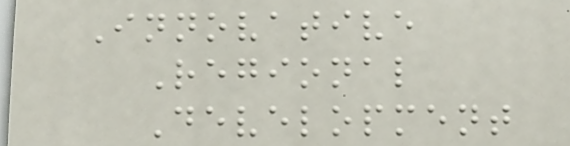Innovative
Regional
Development
